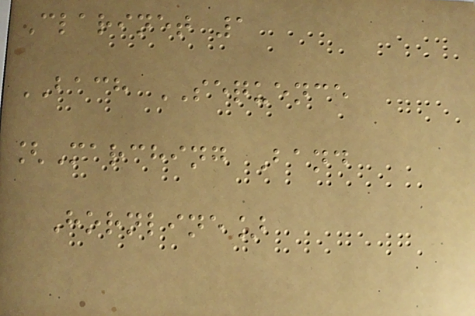Clarinet 1
BACH SEQUENCE
[Marching Band
Hornline]
